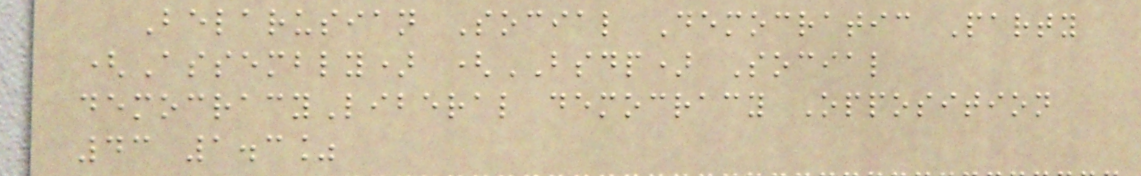Belarusian Social Democratic Party
(Assembly) (BSDP) Social
democracyLiberal democracy Opposition
43 1.3%
